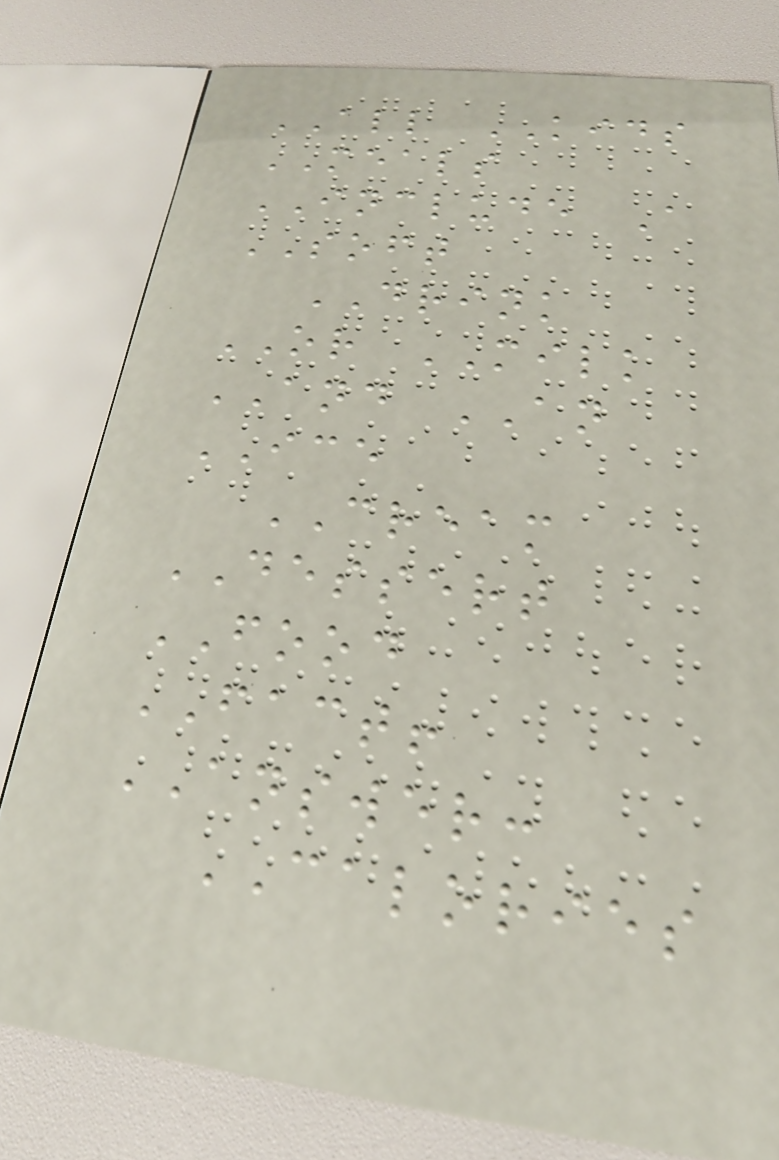ALL KIDS
MEALS
INCLUDE A
SOFT
DRINK
OR MILK
AND AN
ICE
CREAM
DESSERT
FOOD
FACT!
ANSWER:
CALORIES
